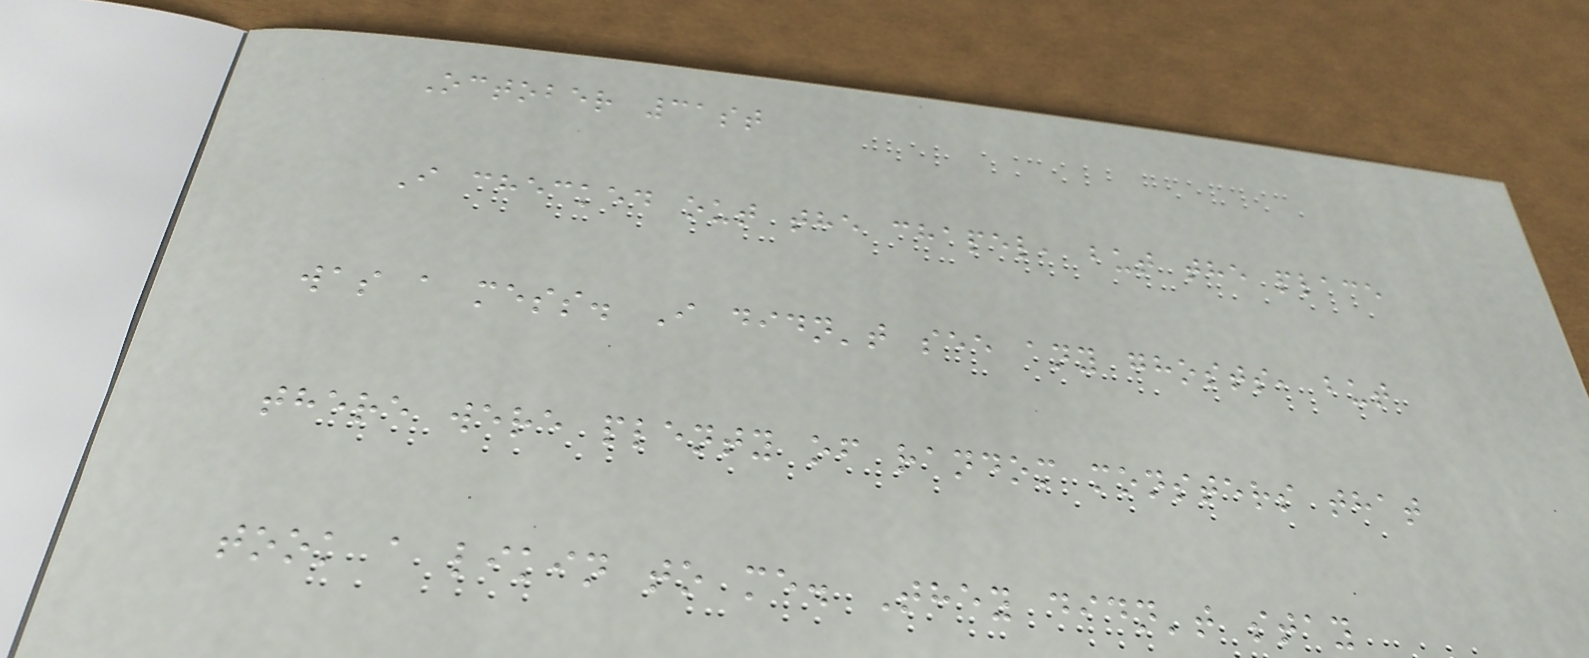October 31st
I checked out the chapel, but the place
was a mess. I didn't see any ghosts, but
there were plenty of random monsters that
took a likin to me. They didn't stay
